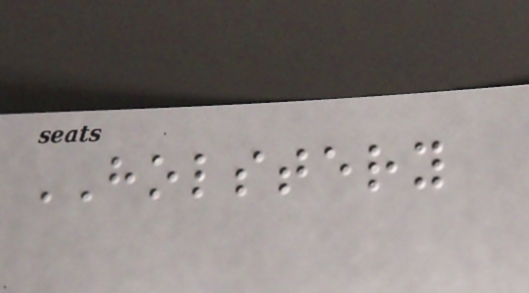HOLSTERY
